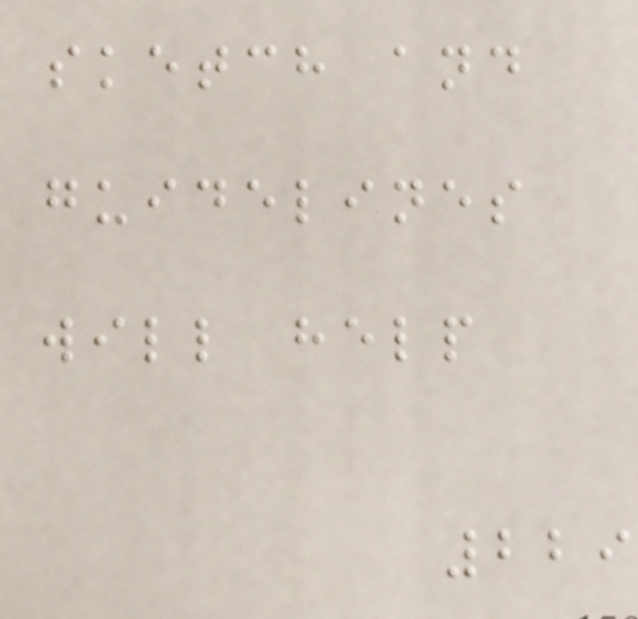sketch and
guidelines
will help
229
